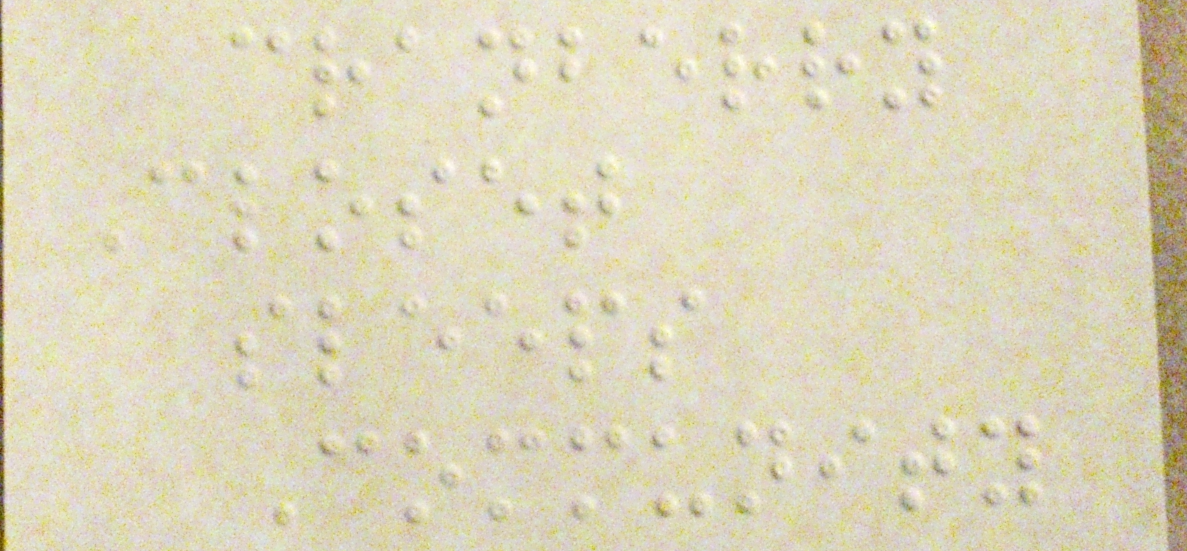cranberry
Closet
sleeps
Community
